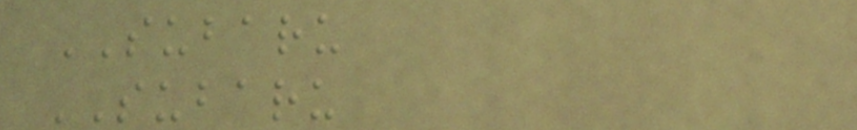SUBARU
SUBARU
